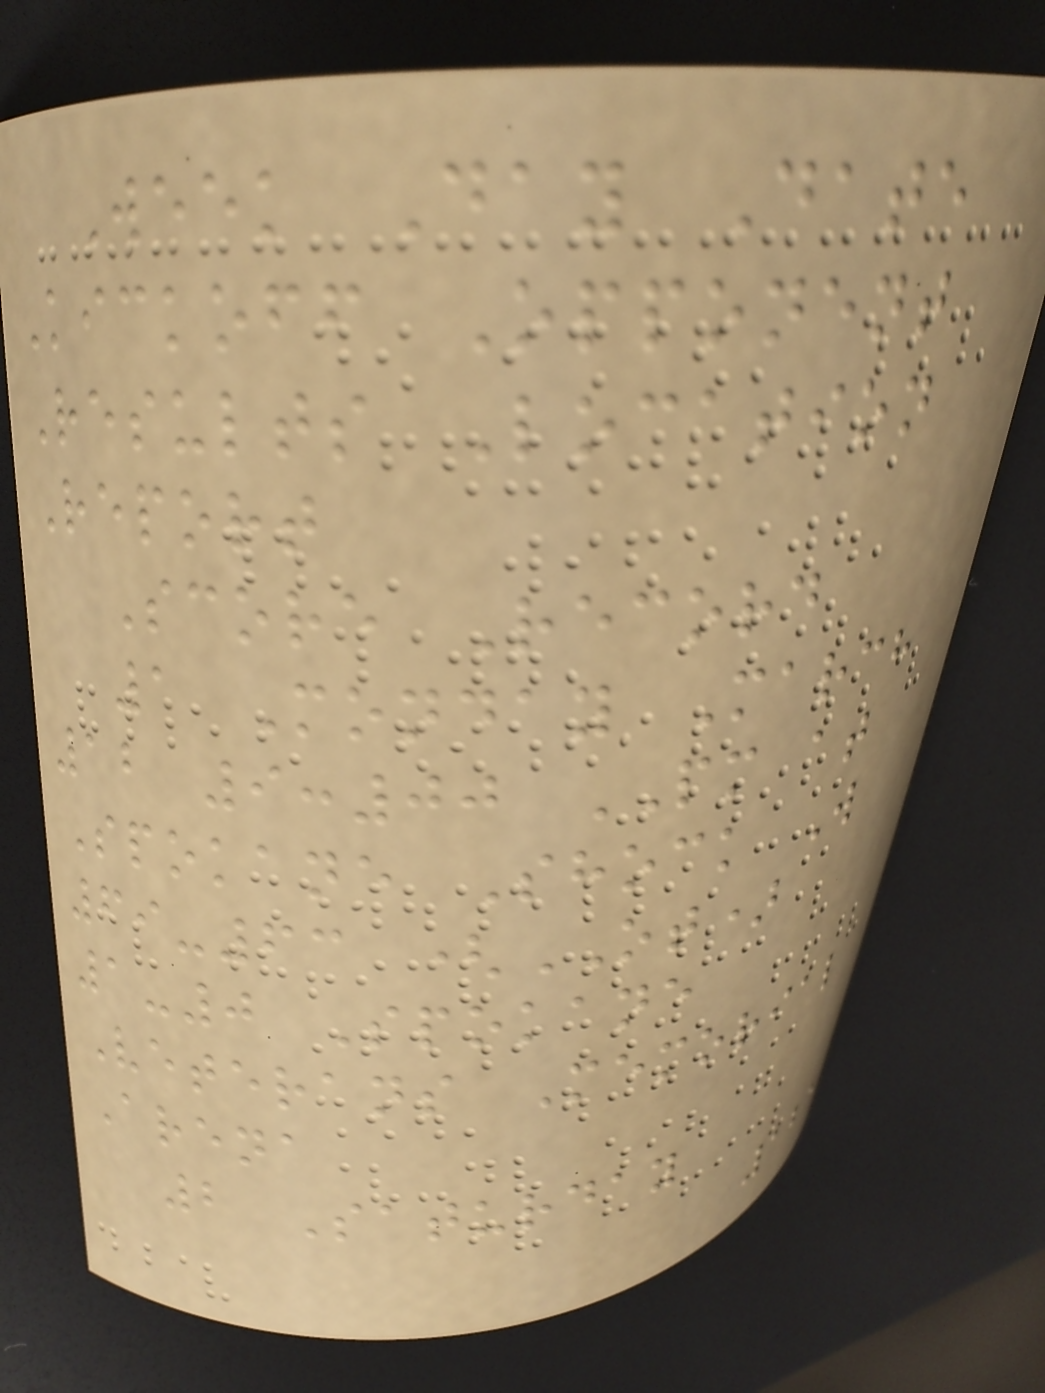Week Day Date
Kickoff Opponent
Results Location
Report
Score Record
1 Monday March
12 9:00 PM at
Spokane Shock W
69-63 (OT)
1-0 Spokane
Veterans Memorial
Arena
2 Saturday
125
